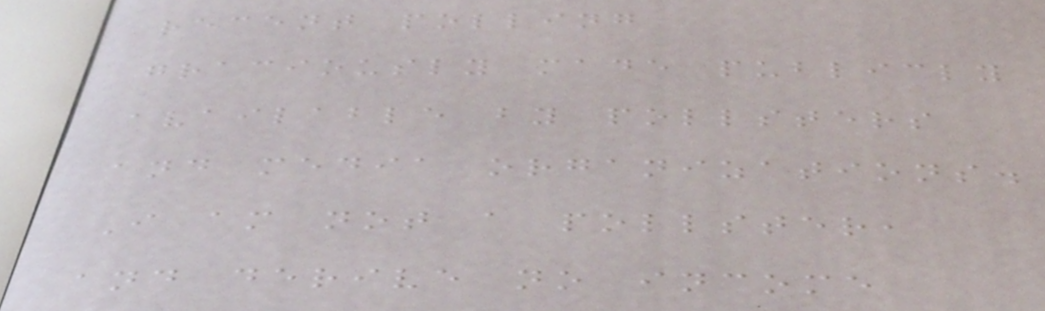recent polling
graciously made publicly
available by pollsters
and media organizations.
I am not a pollster,
and derive no income
